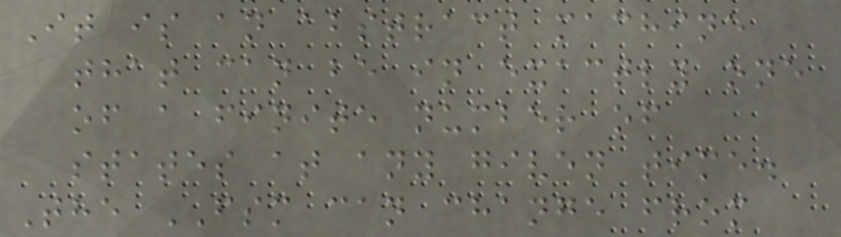It is an abstract machine
that can be in exactly one
of a finite number of
states at any given time.
The FSM can change from
